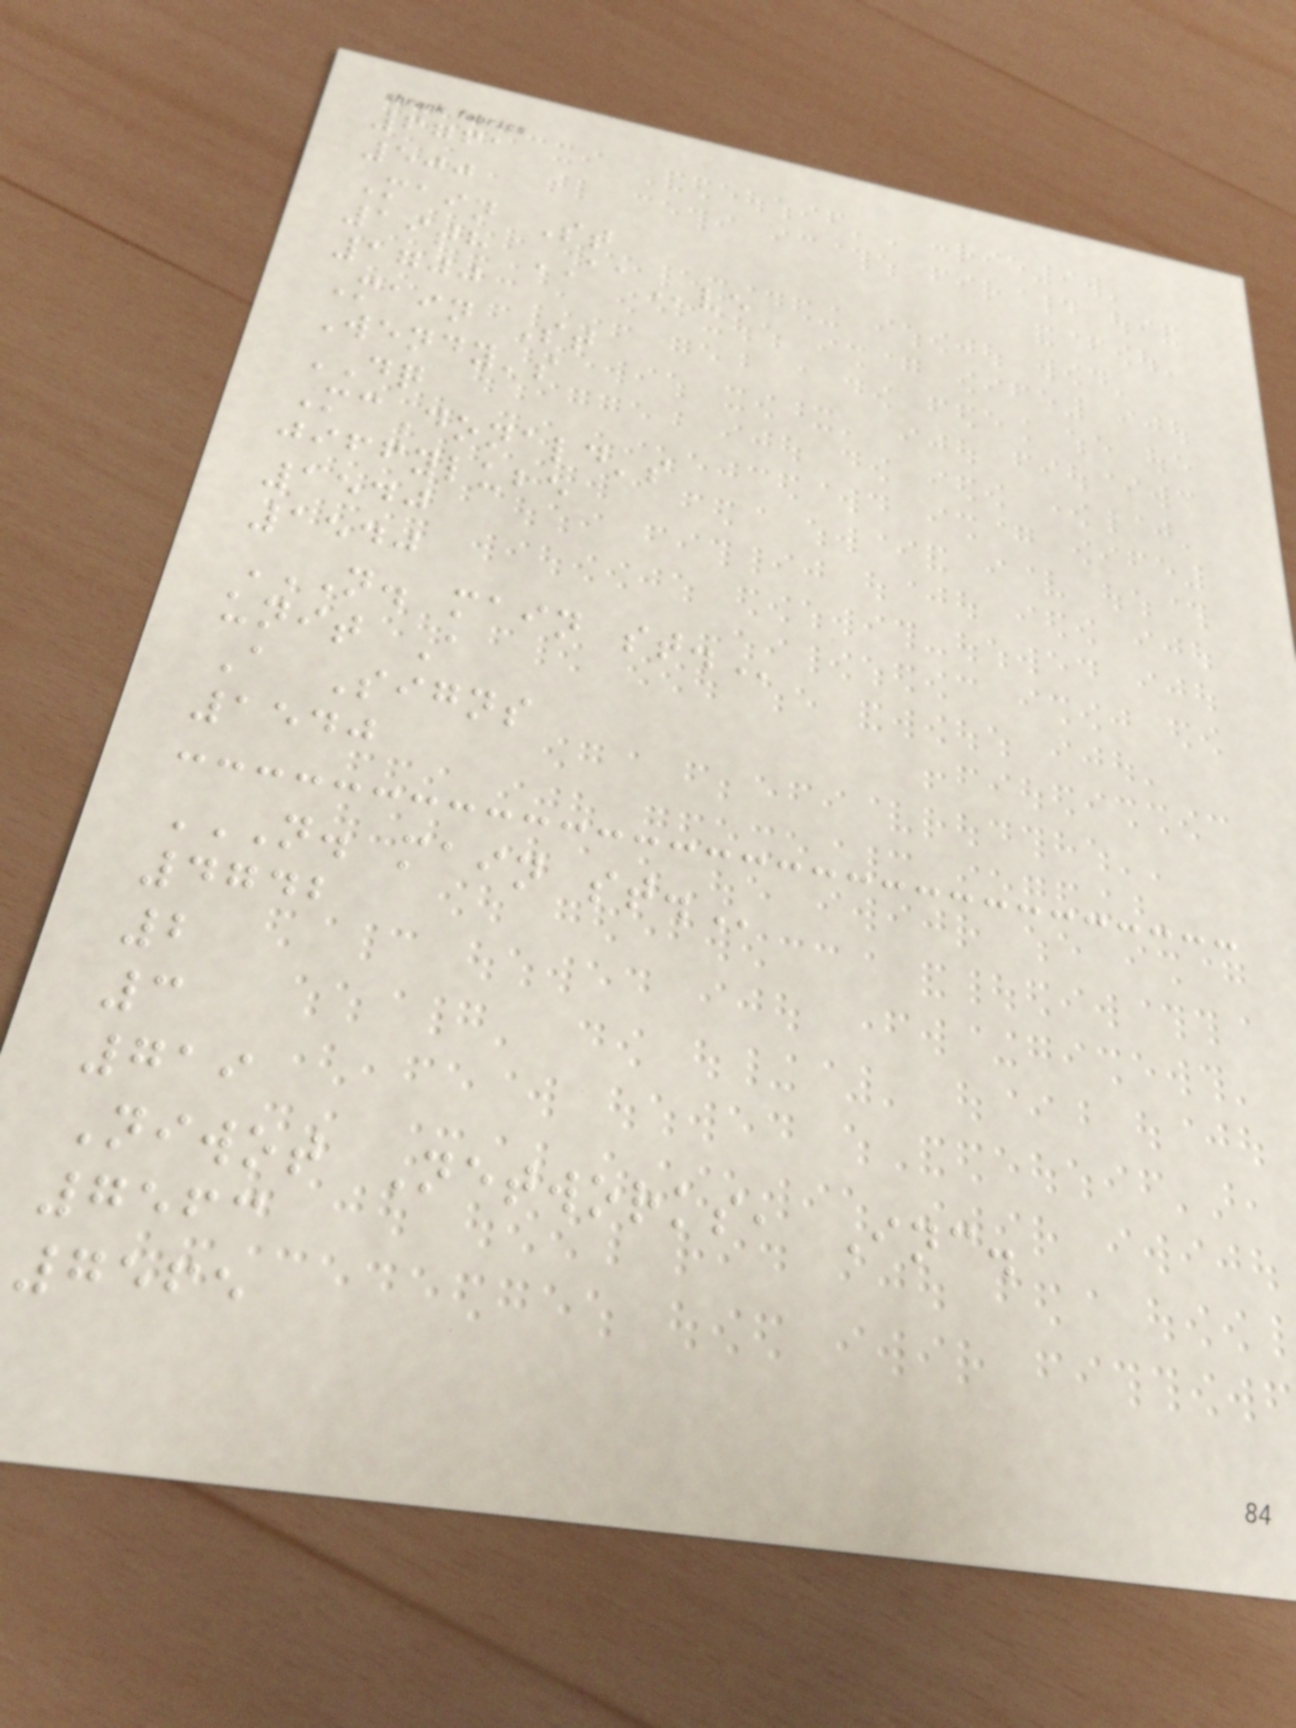6761
500
Main St
19th AAve
1700
Main St
Wendy's
DQ
McDonald's
jiffylube
1540
1540
N. MAIN ST.
unit A
A Signs
1540
N. MAIN ST.
4742
2
3
719
Niwot Networks, Inc.
7563
7565
